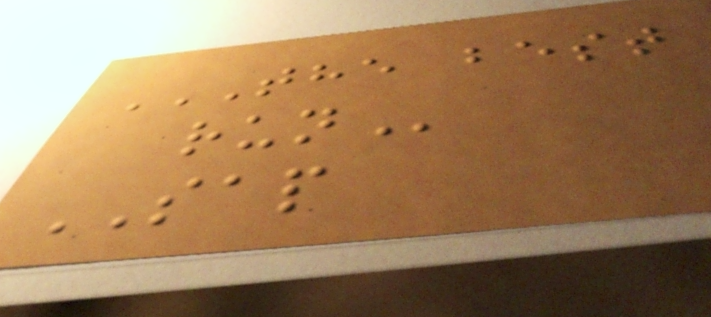THE BEST
RUN
SAP
